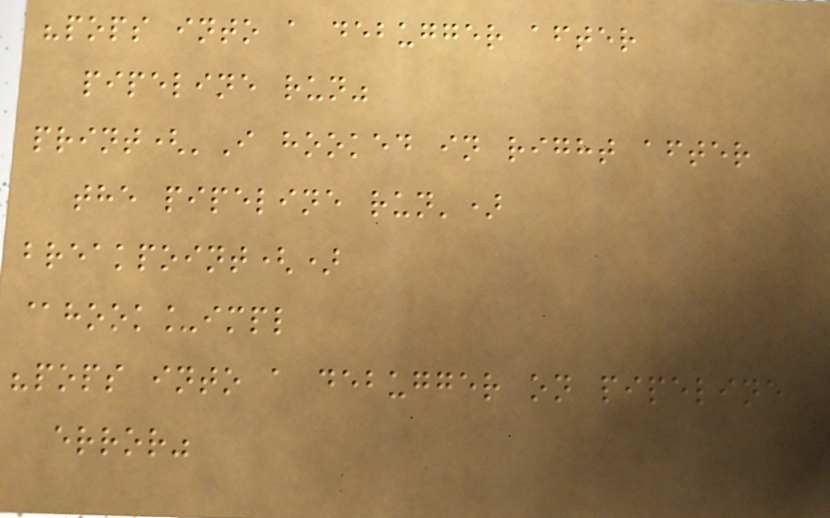"pops into a debugger after
pipeline run"
print('I hooked in right after
the pipeline run')
breakpoint()
@hook_impl
"pops into a debugger on pipeline
error"
